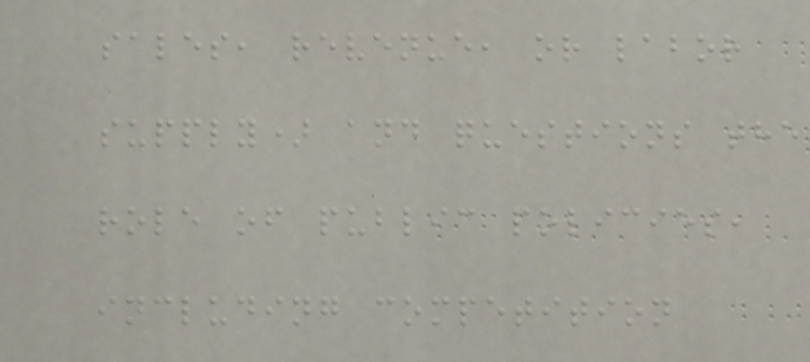sales, revenue, or labor
supply) and questions the
role of public policies,
including competition
